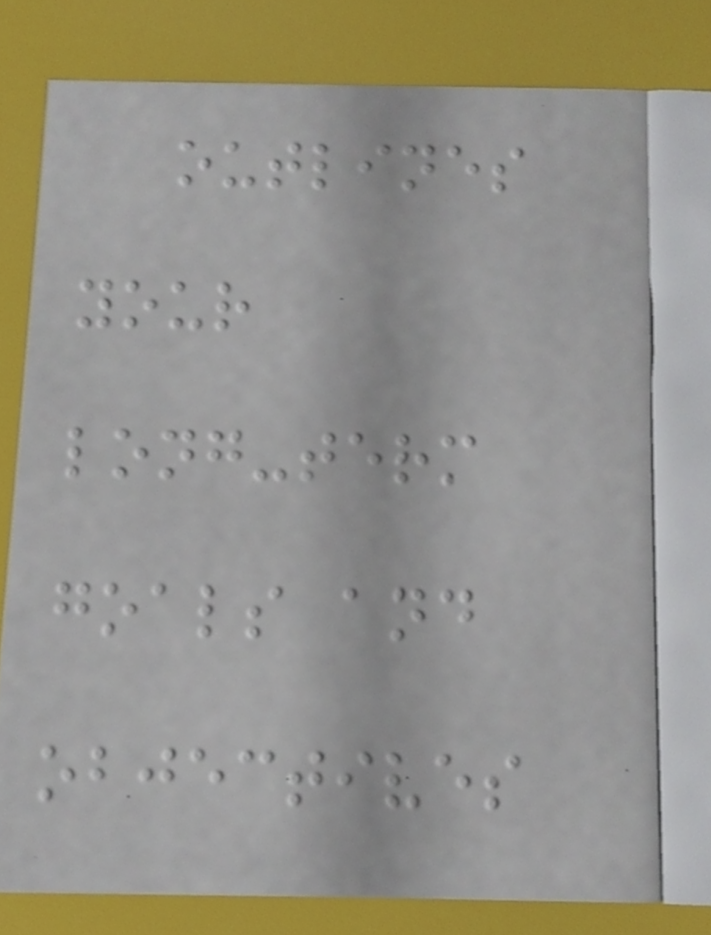outlines
your
long-term
goals and
objectives
